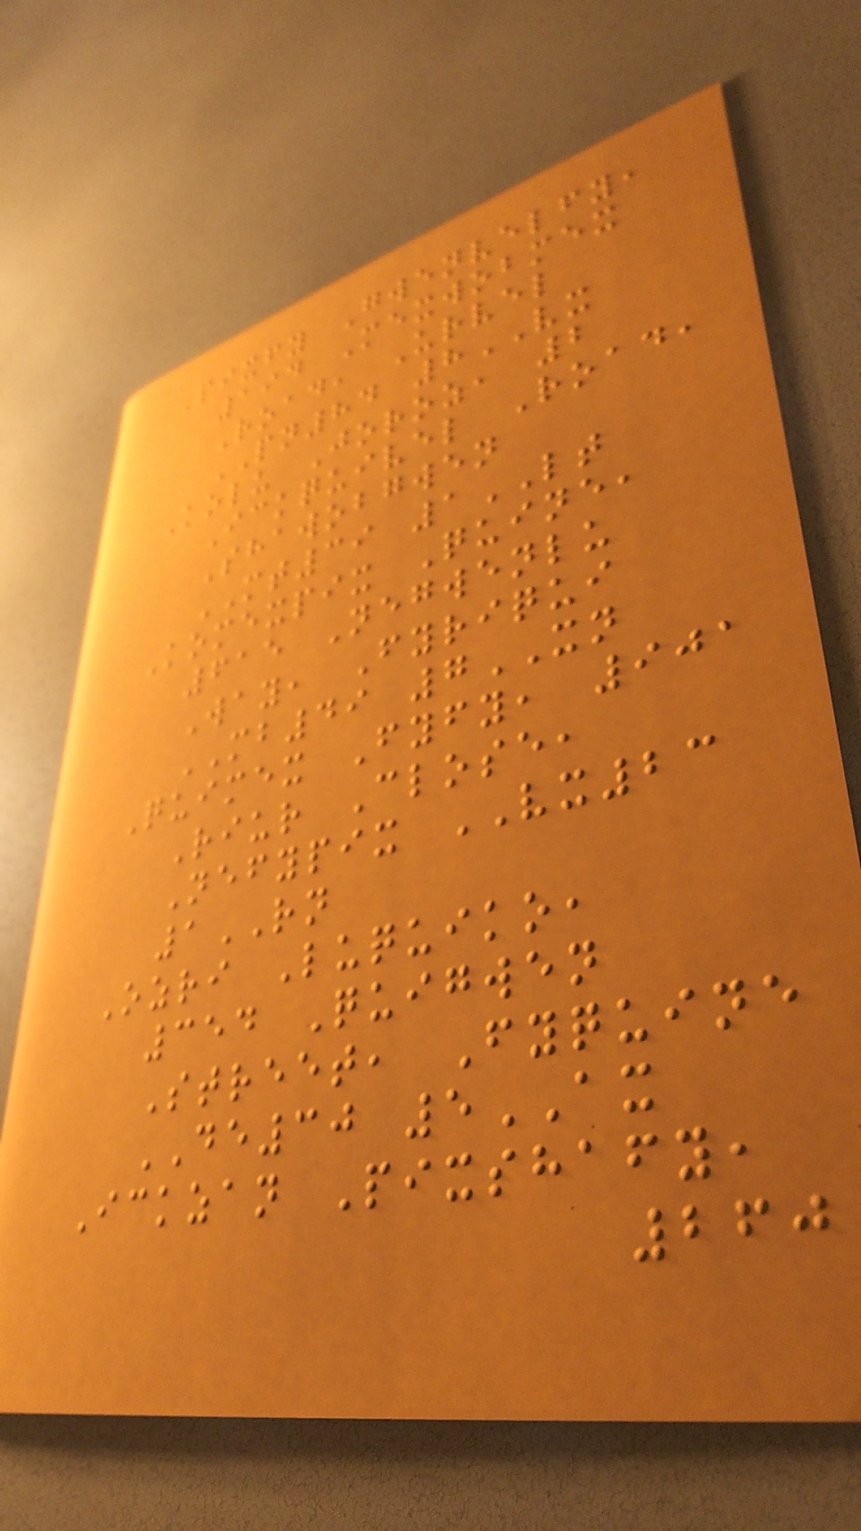Pixfy Gwenvelfy,
194 Mexwobmex
Road, Urvel
PN84 8VX
Kolu Joroz, 2
Ickquivel Road,
Shawobgwen
MT39 1LT
Komexpix Quine,
615 Negwenlu
Way, Fyriqui
MB49 7XN
Quimex Fyfy, 901
Riur Close,
Nefypix VX23
1RN
Ozri Luquiko,
354 Quigwen
Street, Fyquine
DE30 5AX
Ickzan Pixshafy,
260
